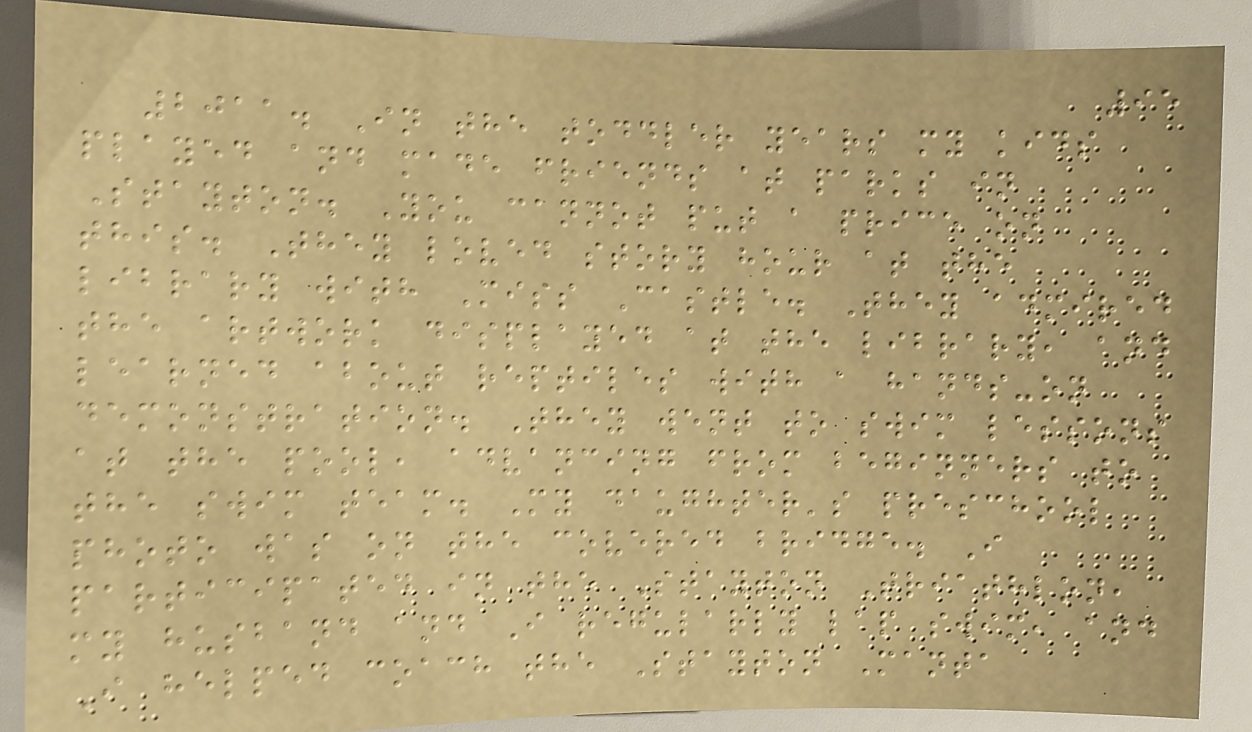95
2011. In the toddler years my kids
played and made friends at parks in
Stayton. You cannot put a price on
this. They loved story hour at the
library with Miss Castle. They admired
the artwork displayed at the library, and
learned about reptiles with a hands-on
demonstration. They went to swim lessons
at the pool, advancing from beginners to
the swim team. My daughter's preschool
photo was on the covered bridge. I
participated in the Stayton Triathlon,
my husband and I regularly lap swim, and
I helped coach the Stayton Manta
